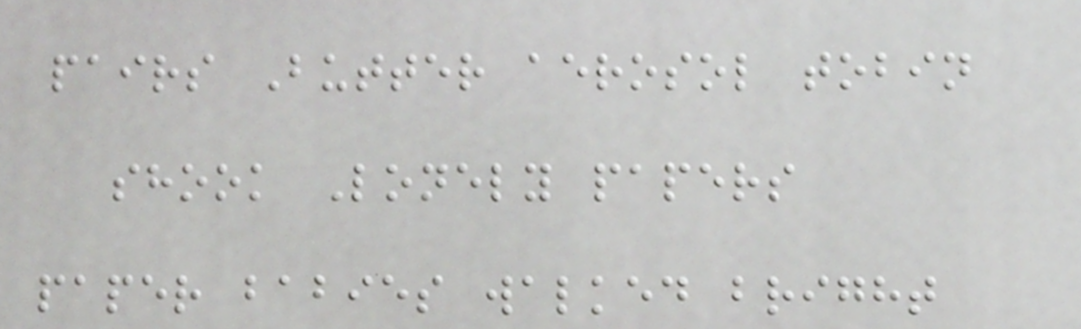pairs Butter aerosol tobin
shook Lonely papers
paper babies walked bright
